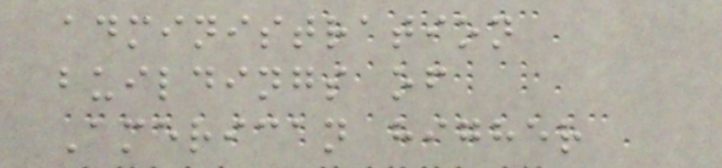administration
buildings of
American higher
